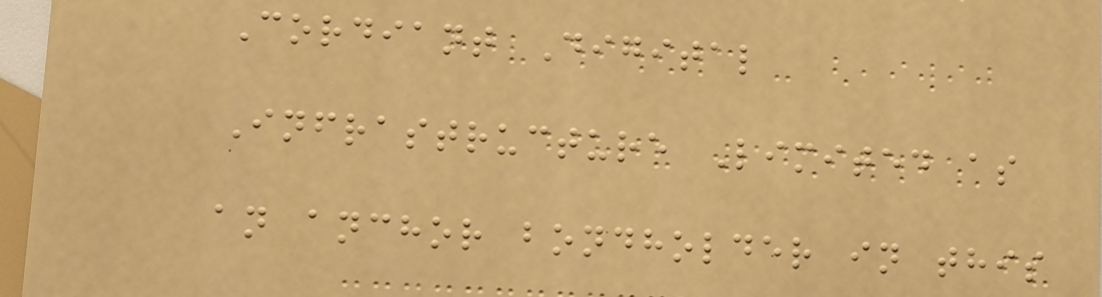Cordiant Digital
Infrastructure Limited as
an anchor bondholder in this
